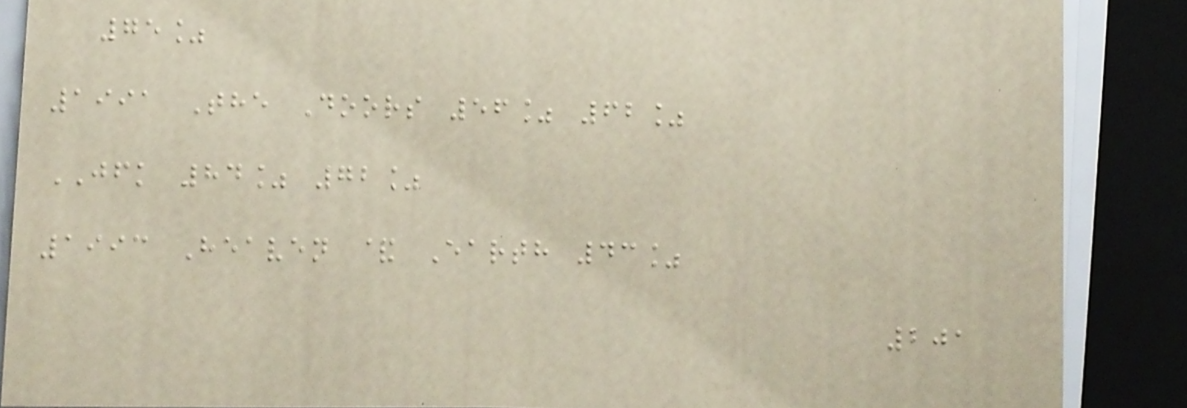75%
1991 The Doors 56% 62%
JFK 84% 72%
1993 Heaven & Earth 43%
201
